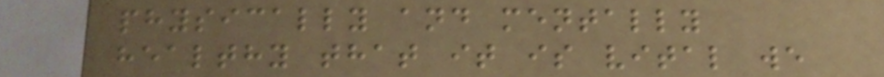physically and mentally
healthy that it is vital we
